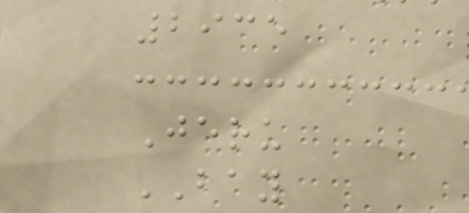2935
Jeru
BAY
